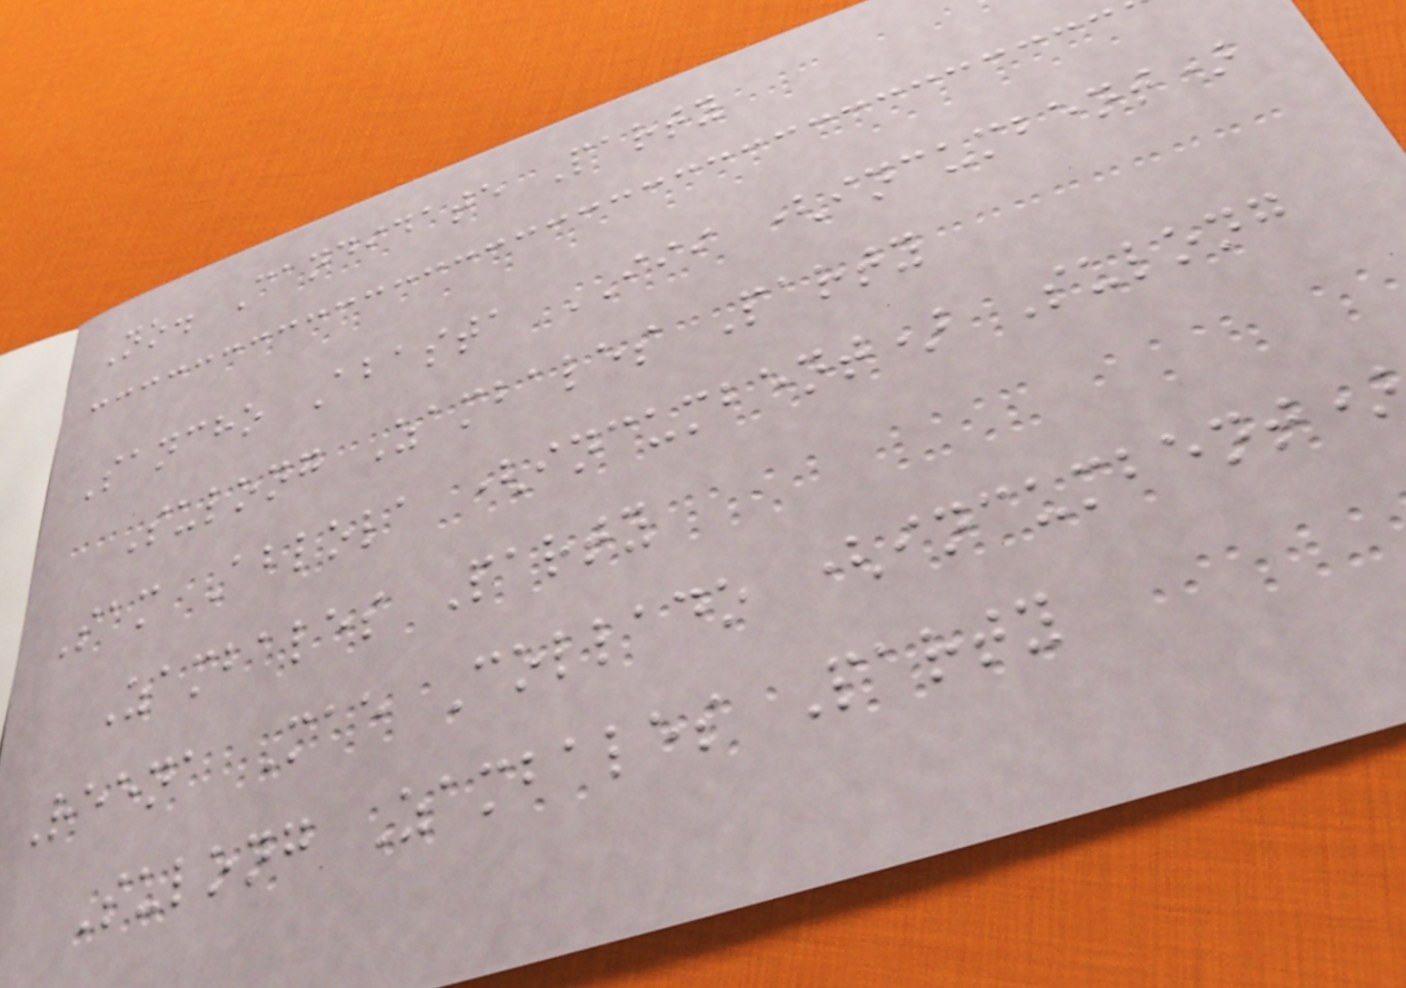No. Candidate Party
Sancho Abasta III (incumbent)
Sulong Zambales Party
Sam Ablola (incumbent) Sulong
Zambales Party
Reena Mae Collado (incumbent)
Sulong Zambales Party
